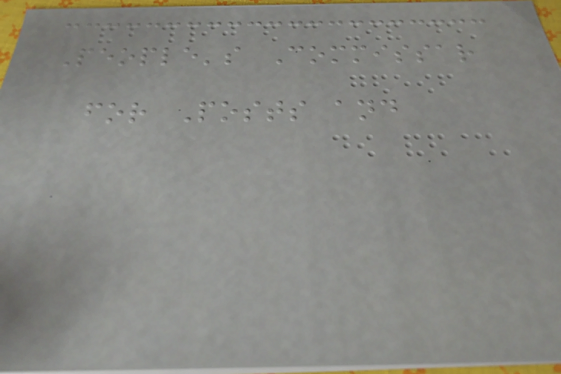People's Commissar
for Posts and
